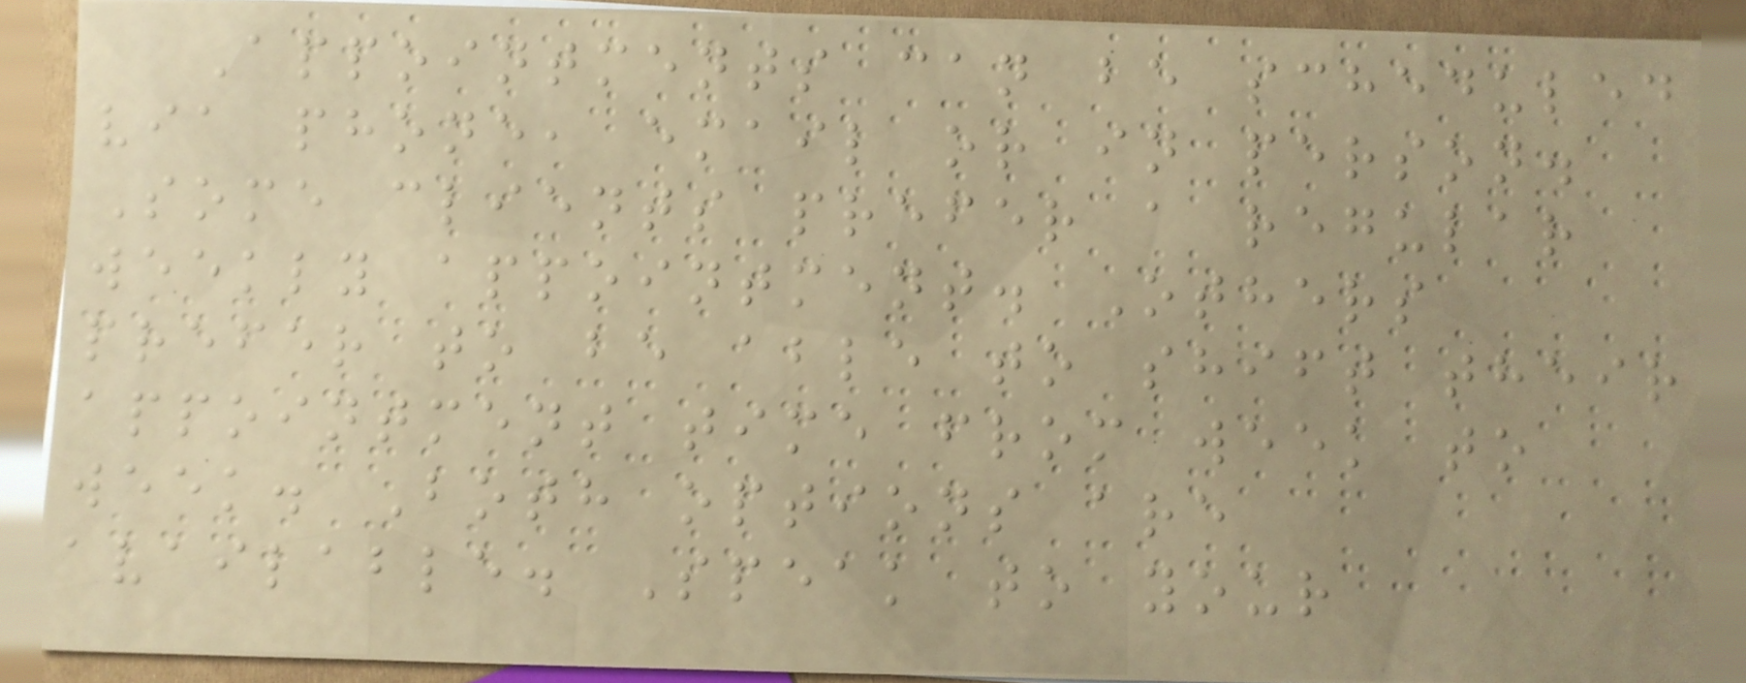Appointments can be scheduled
via phone, email or in person.
Some clients prefer a regular
weekly appointment. Others
prefer to be able to shift their
appointment time from week to
week. Both options are
available. Speak to your
